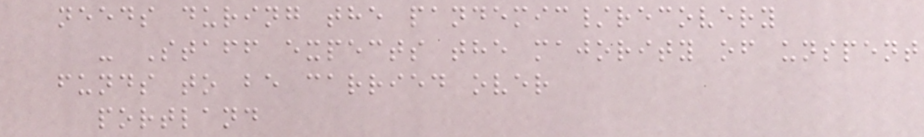needs during the pandemic/recovery
- Staff expects the majority of unspent
funds to be carried over
portland
